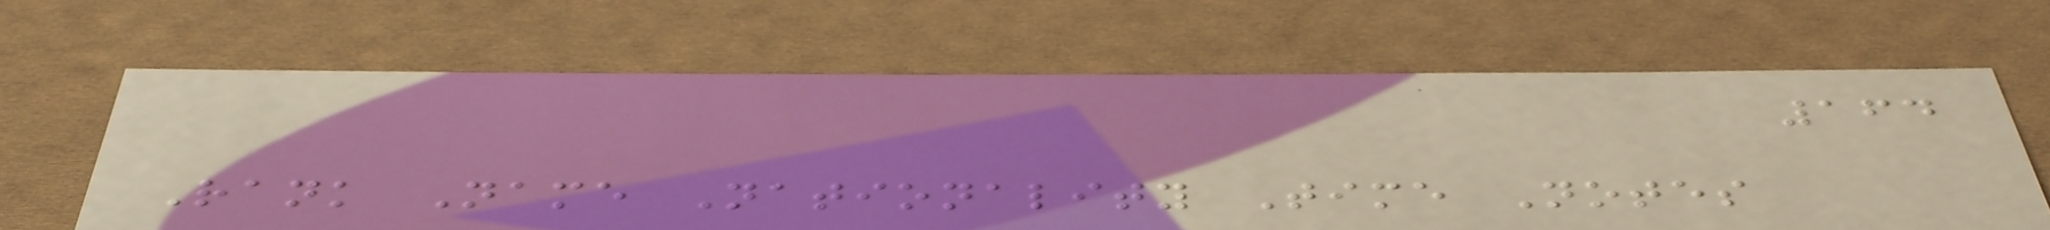164
Rank Name Nationality Time Notes
